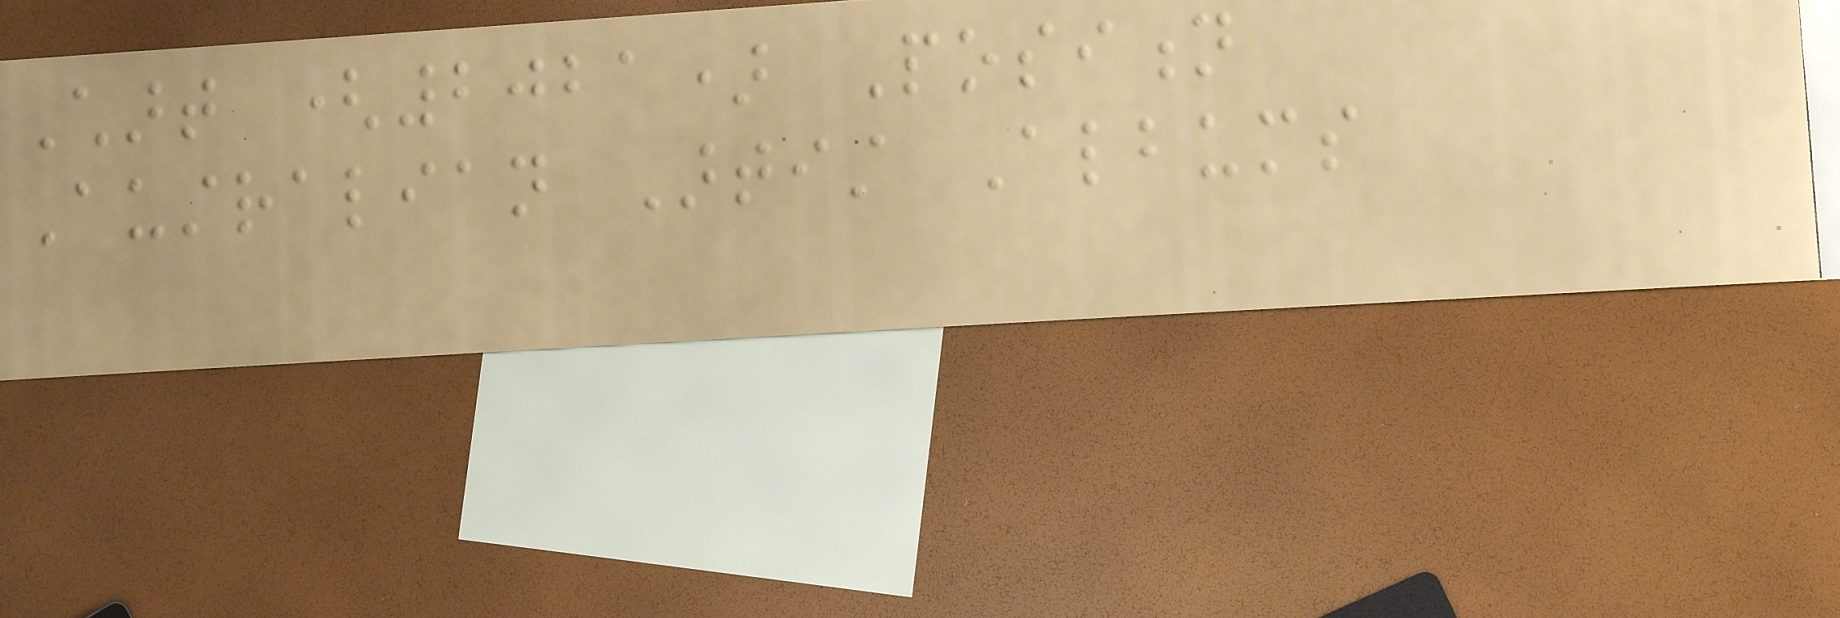Chart (2021) Position
Australian Artist Albums
